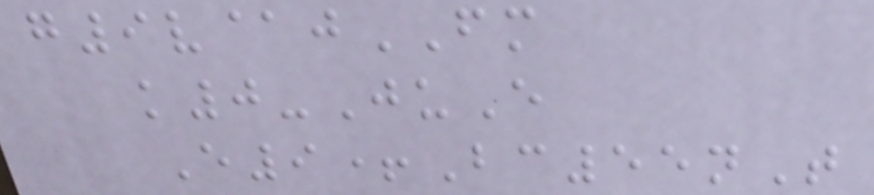g9v@jFM
k0-JuE
E9+Bc55nT
